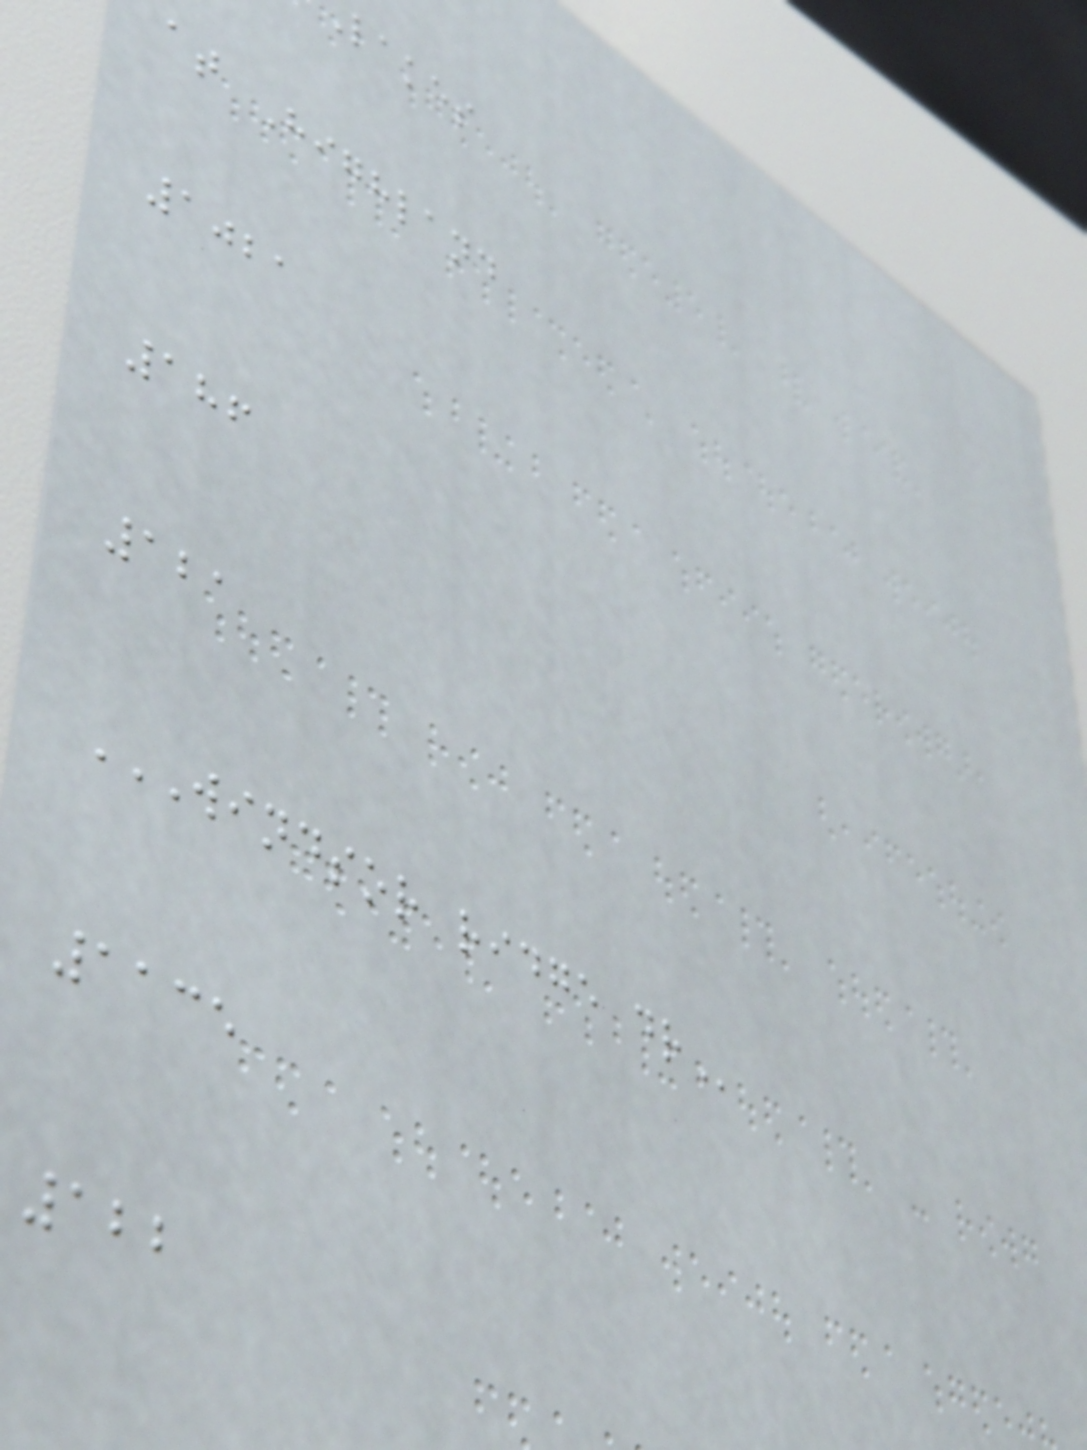lakes
at Highland
1021
186
121
WINDSOR RIDGE DR
1135
122
